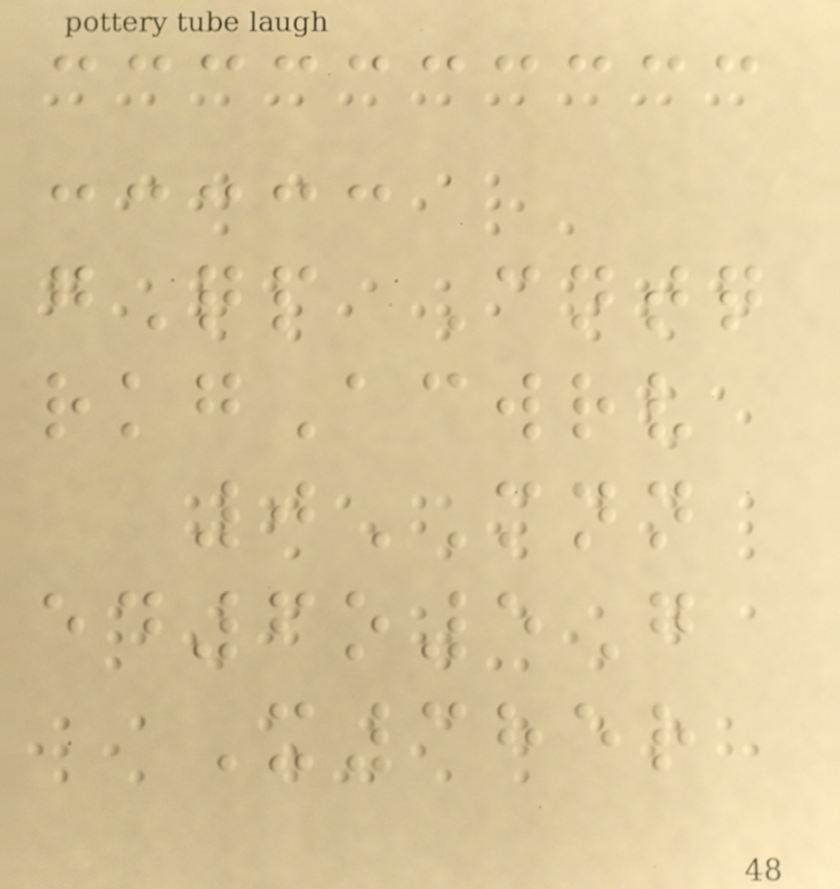gQp Cntq
rkgAcwrv
0MNN
ed6o5G
X385r
